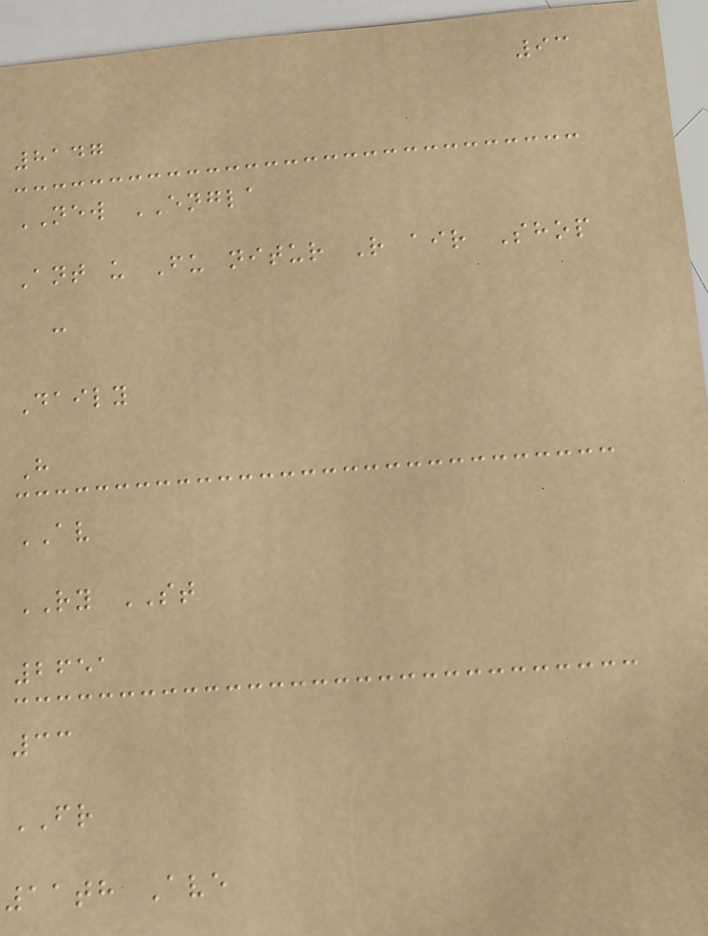93
8147
NEW ENGLA
Ant u Fu nitur R air Shop
c
Daily
H
AV
RY ST
2651
33
FR
11th Ave
